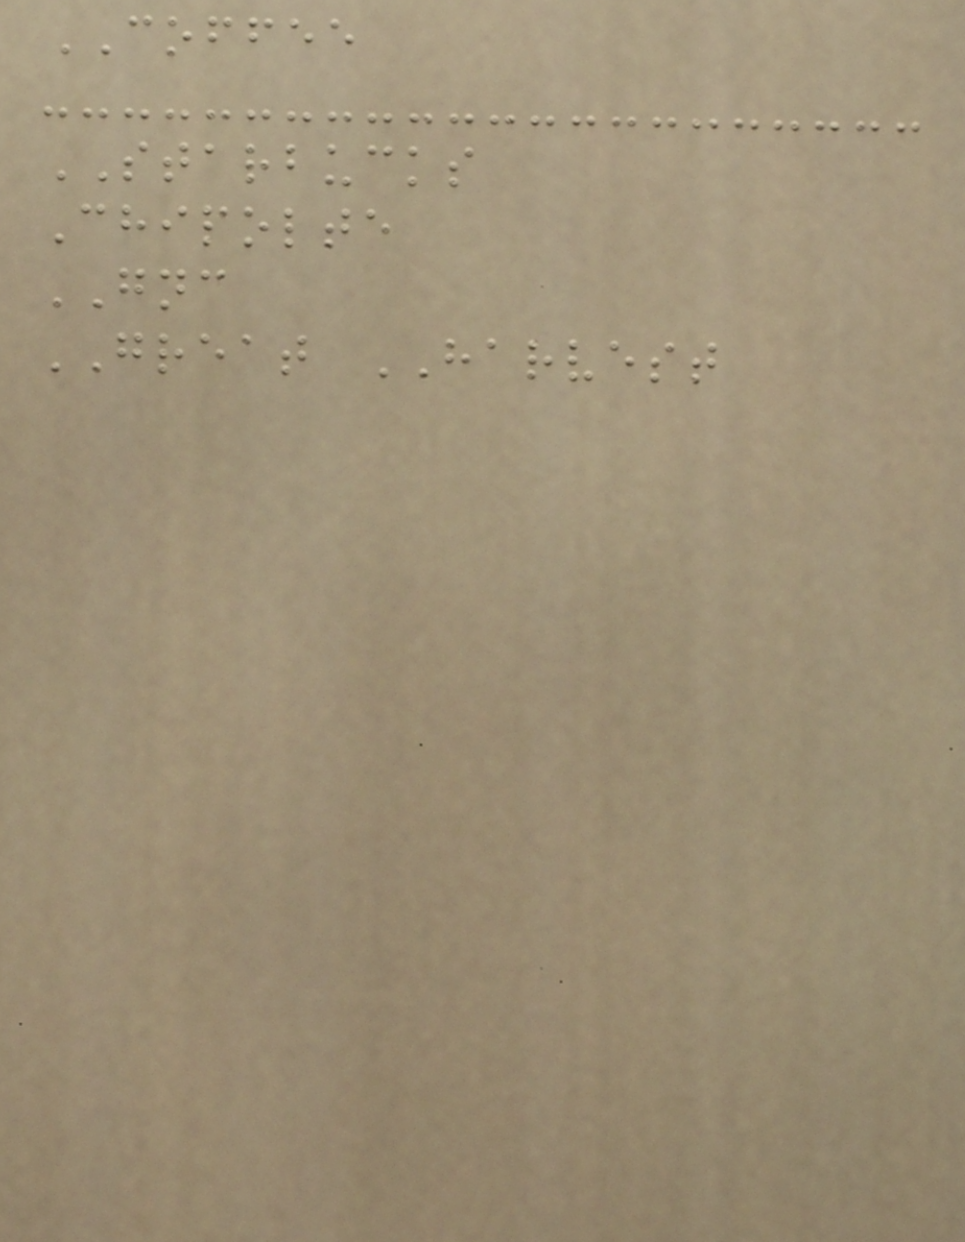COFFEE
STARBUCKS
Chipolte
GNC
GREAT HARVEST
